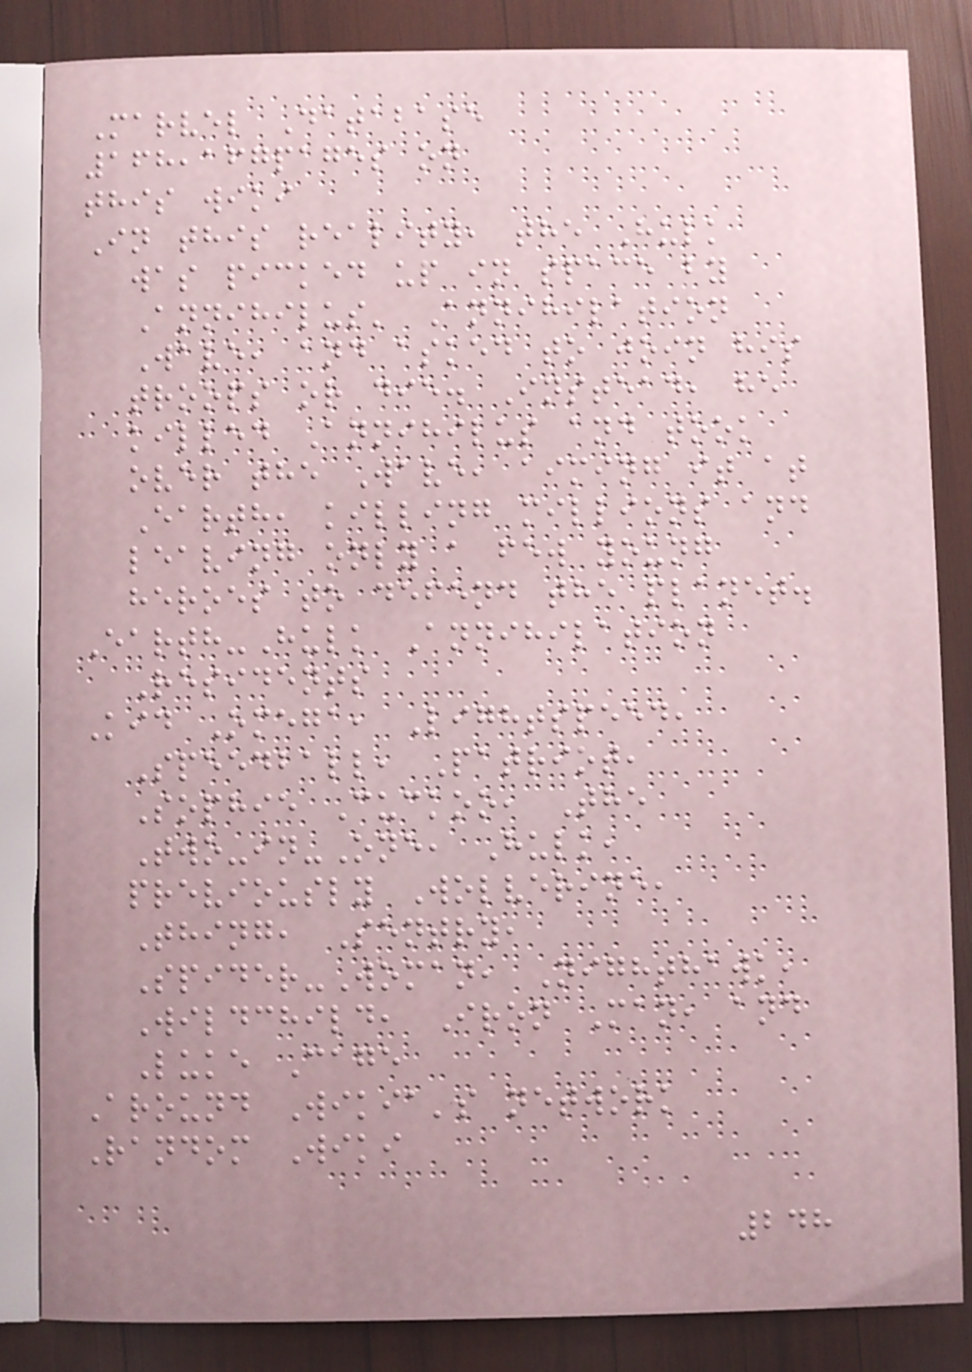Marvel Database
168,167pages on
this wiki
In this reality, the Hulk
was picked up in space by
Annihilus' Annihilation
Wave, and asked to join his
troops or die. Instead, he
killed Annihilus and took
over the Wave, aiming it at
Earth, killing millions and
leaving only a few young
heroes to defend the planet.
Earth-Hulk Annihilation
Residents
Kid Omega, Lightspeed,
Speedball, Patriot,
Sophie Cuckoo, The
Two-in-One, Hulk,
previously Wolverine,
Thing, Sentry,
Spider-Woman, Nighthawk,
Wildchild, Iron Man, and
Luke Cage
Around Wikia's network
Random Wiki
248
